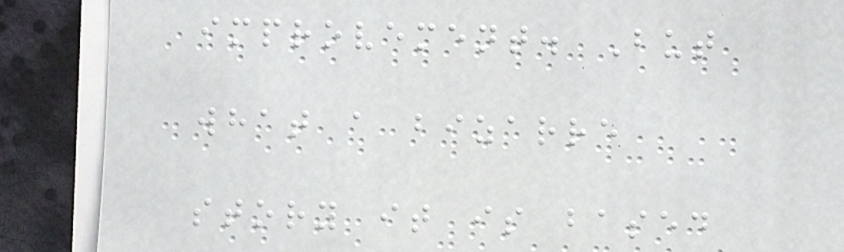improvement. But
what a bizarre
story it is based
